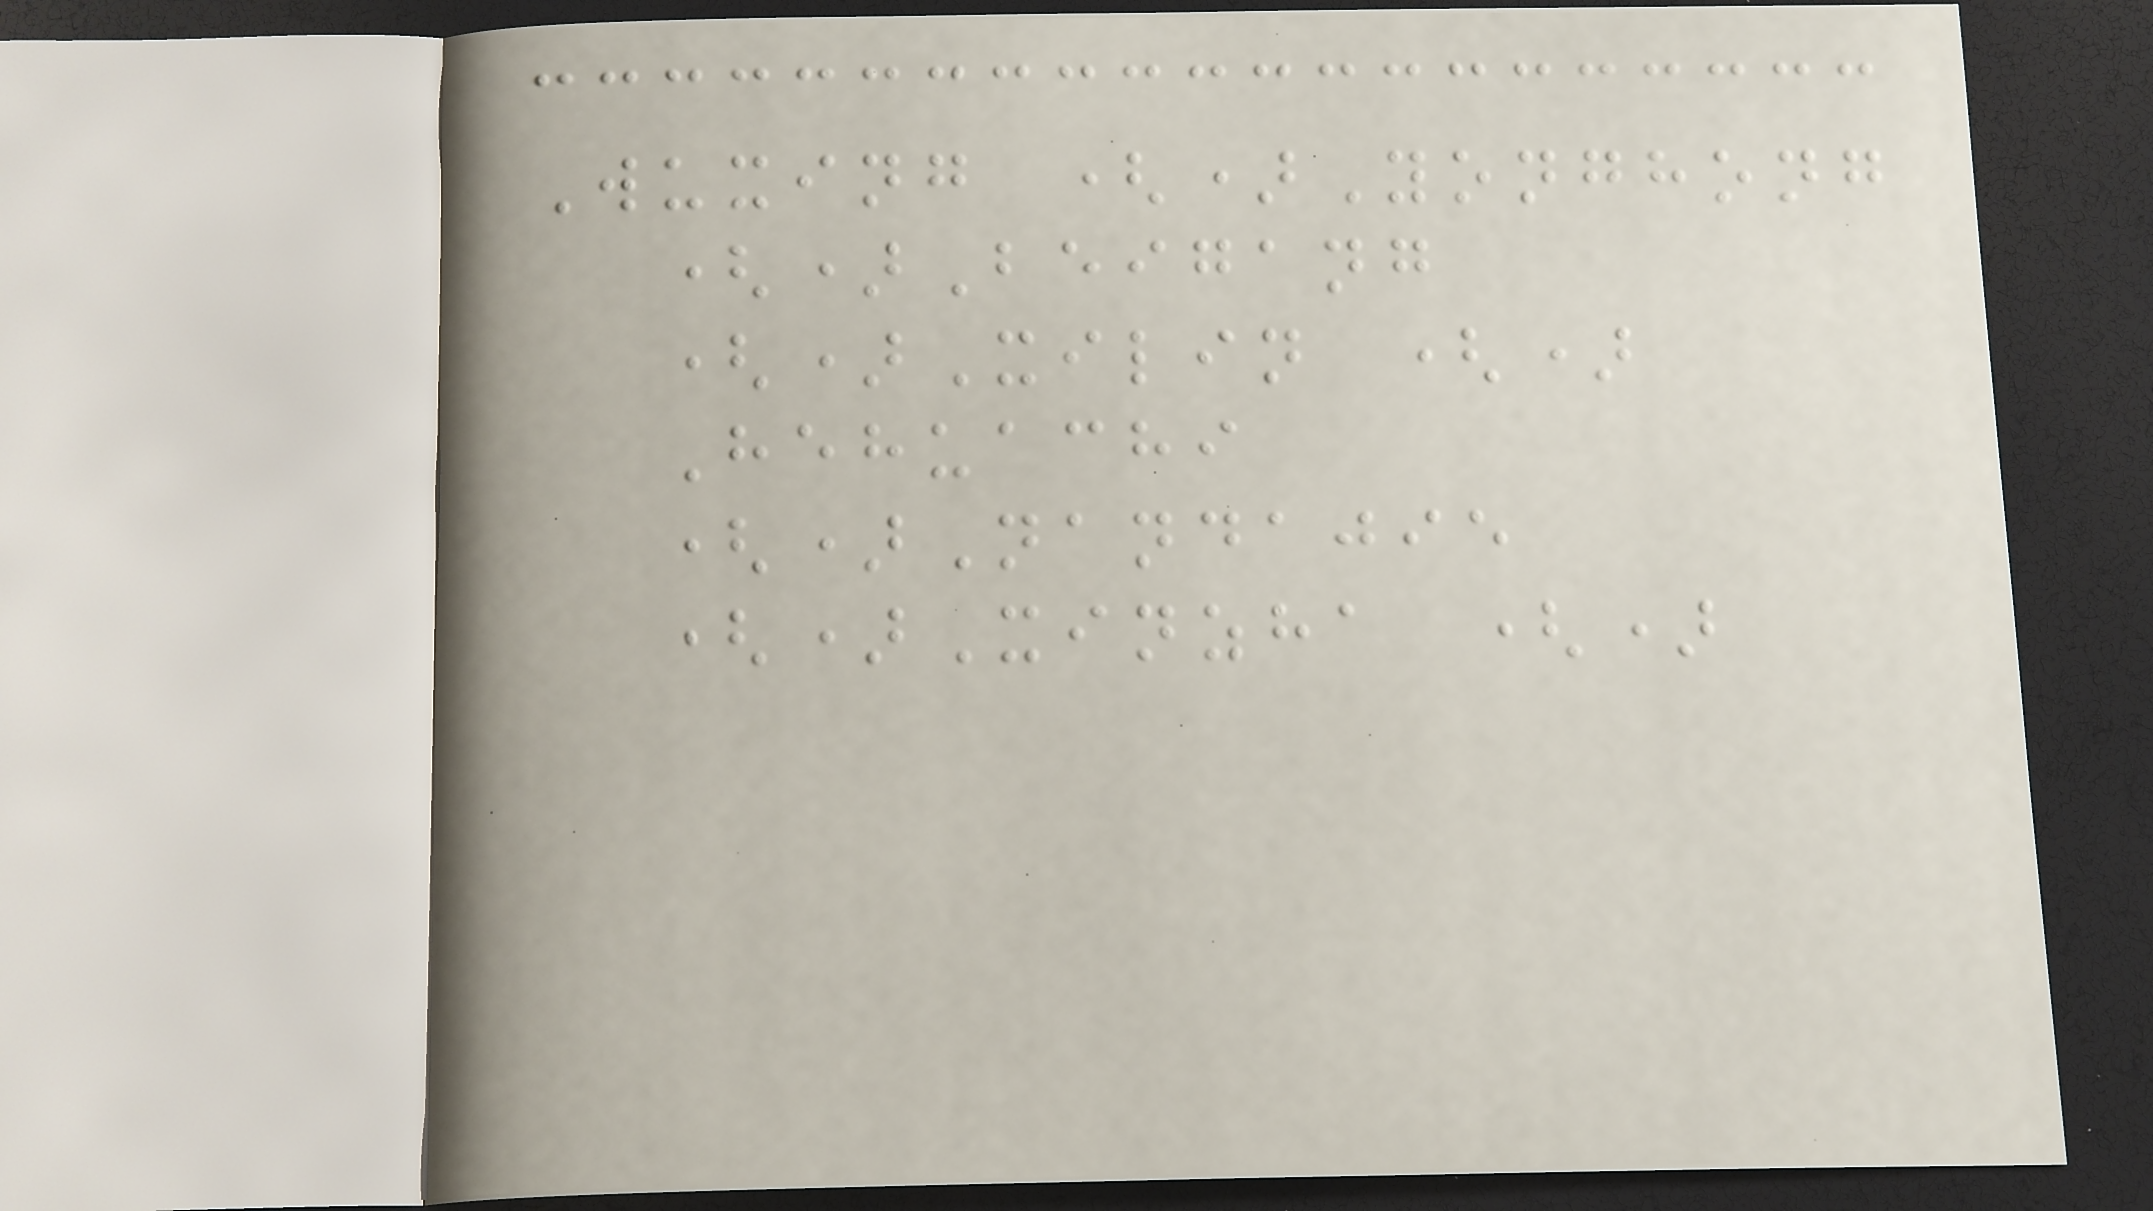Wuxing ()Yonghong
()Beigang
()Xilin ()
Hehuachi
()Nandajie
()Xinzha ()
